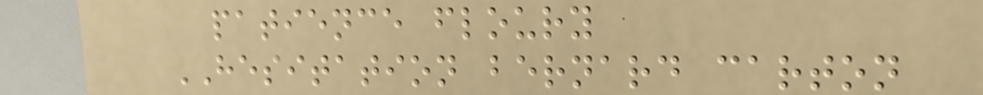patience floury
HESITATION bernard carton
